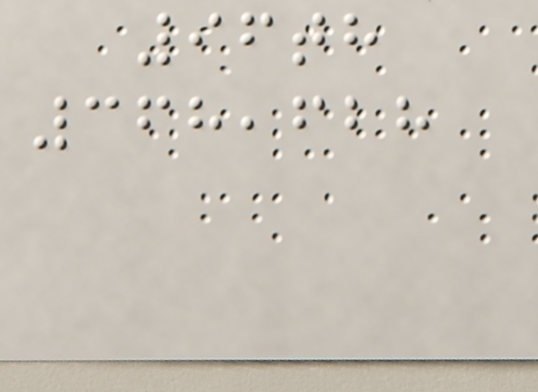96th
368,628
